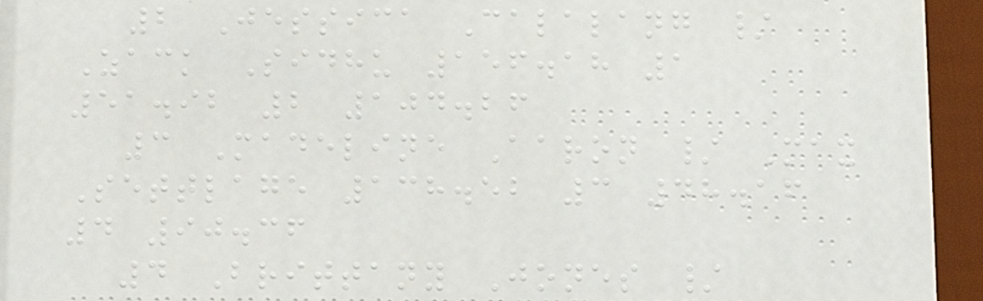2 Jessica Calalang /
Zack Sidhu 156.18 1
51.92 2 104.26
3 Madeline Aaron / Max
Settlage 138.52 3 48.16
4 90.36
4 Brittany Jones /
